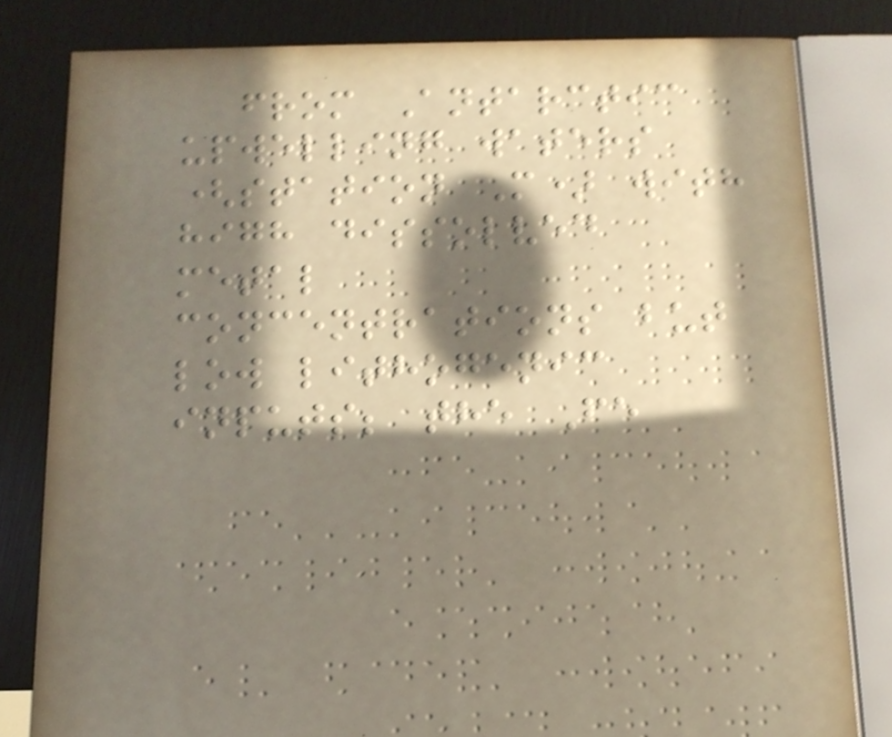from Antarctic
upwelling waters
(station M) with
high dissolved
metal
concentrations but
low lithogenic
inputs; the Fe
